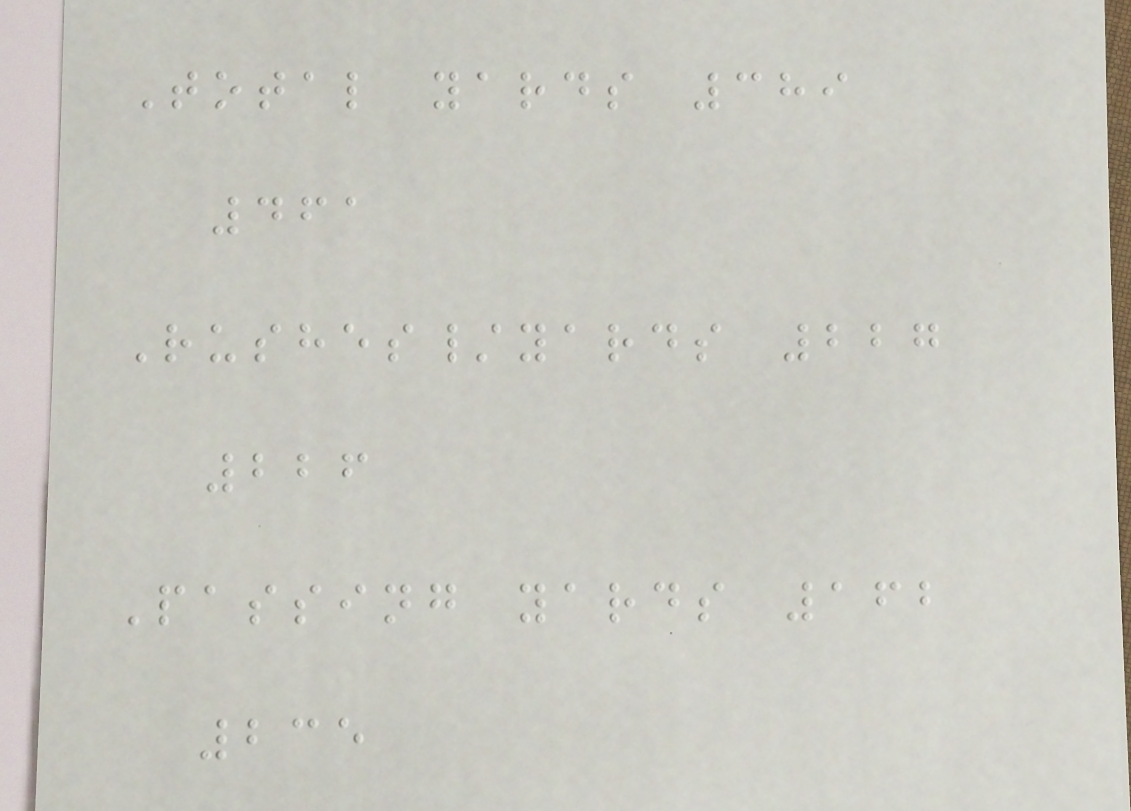Total yards 389
461
Rushes/yards 227
226
Passing yards 162
235
